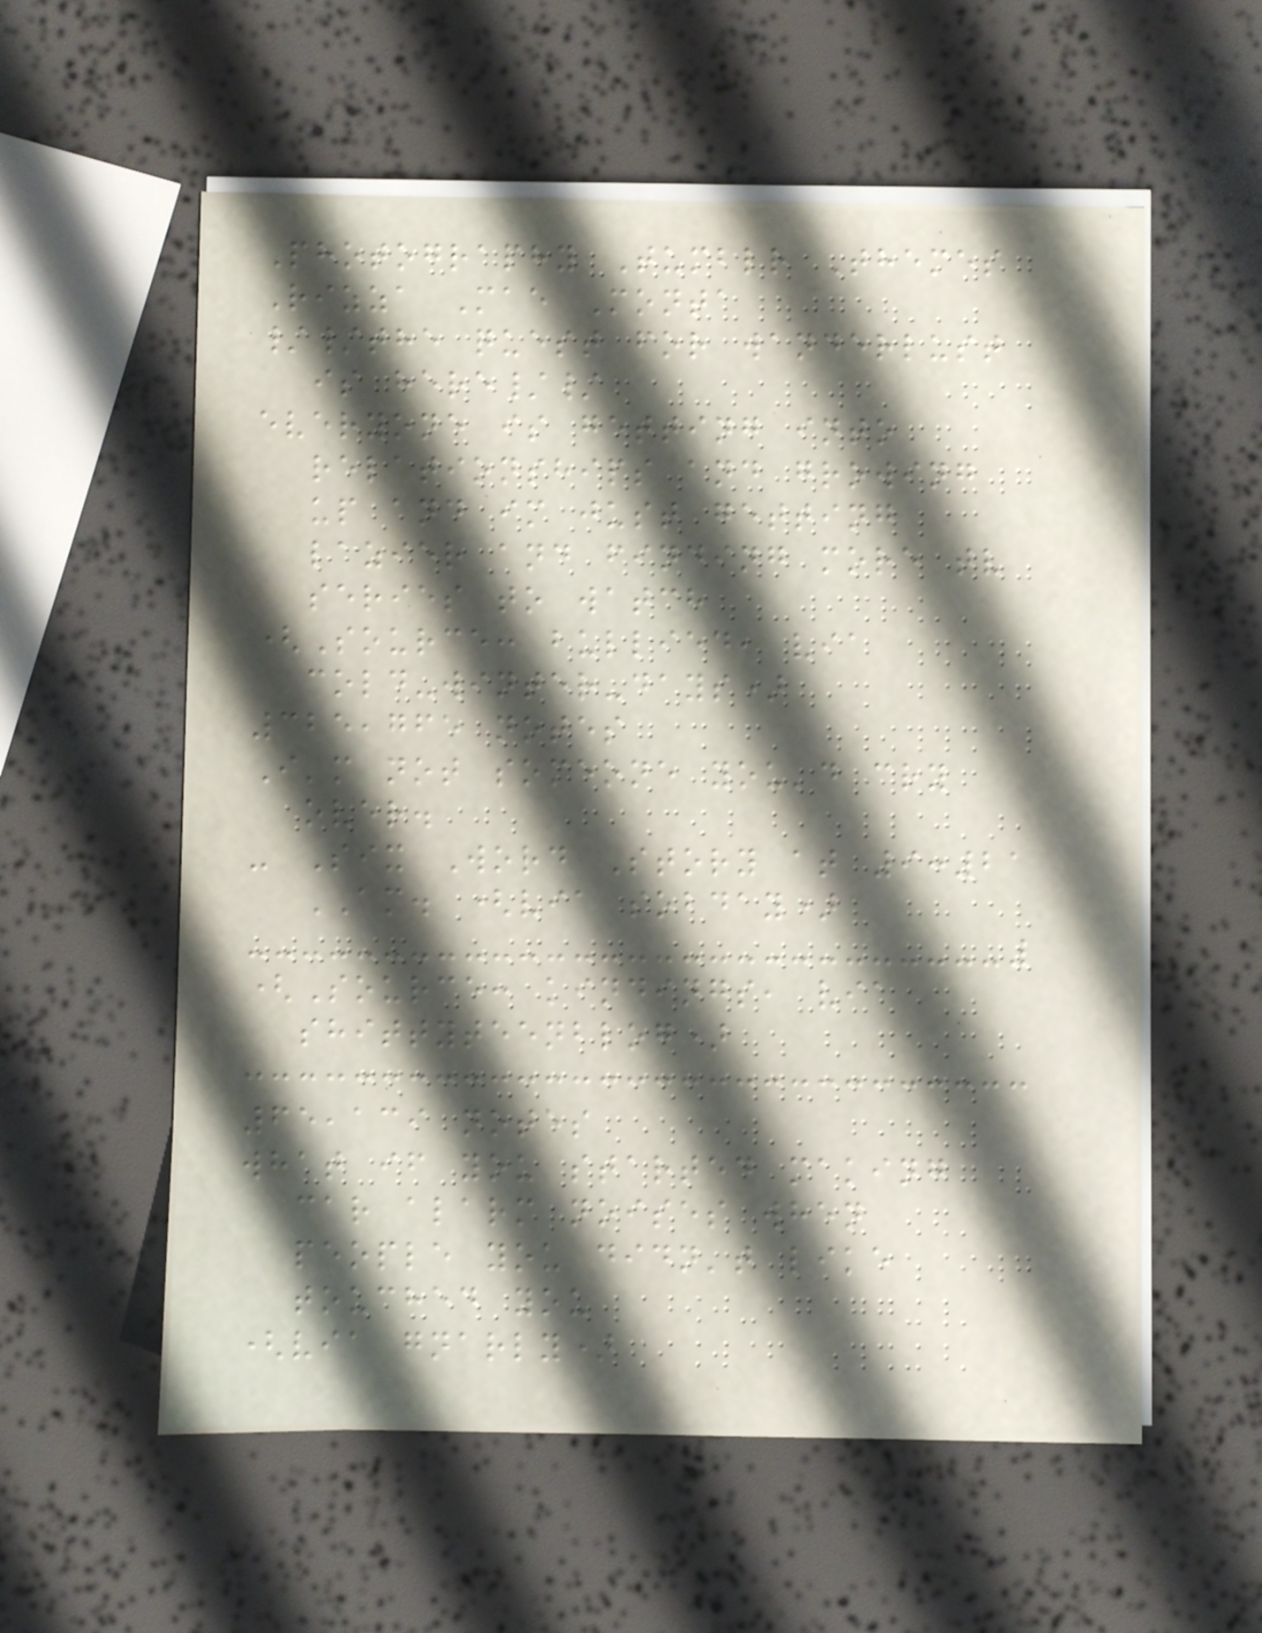Photography Tumblr Themes
Rizza Mae Monta
//the quest for wanderlust
is here//
everyone is getting into
relationships and growing
up and im just getting
lazier and finding more tv
series to watch
(Source: bullied, via
cold-winter-days)
325,765 notes
I'm not someone you'd cry
over.
- Six Word Story at 9:21
AM. (via sobday)
(Source: kindings, via
shittyteenblog)
65,139 notes
what if you started making
car alarm noises when
people you didn't like
touched you
(via gnarly)
